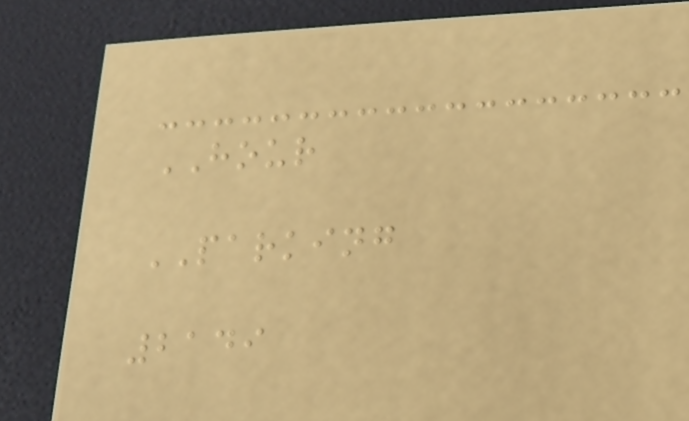HOUR
PARKING
2149
